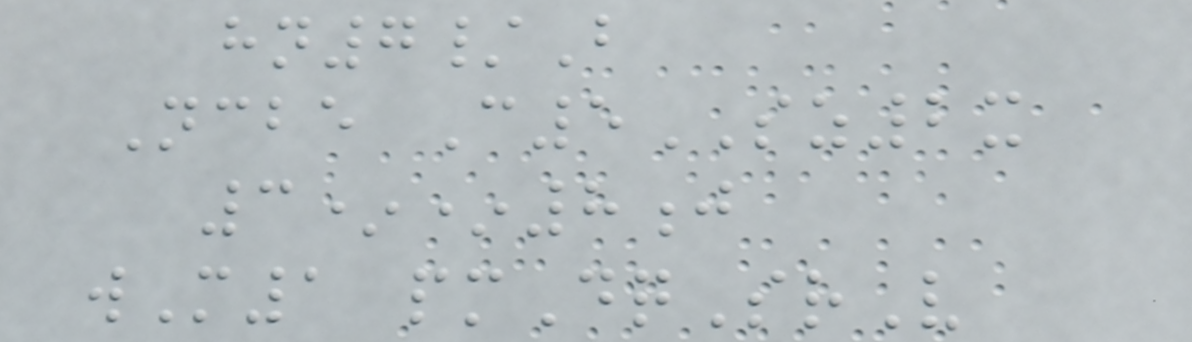hn7/B
Ncbe C5SZ2x
3**8j
wM1 pmDqSrV
